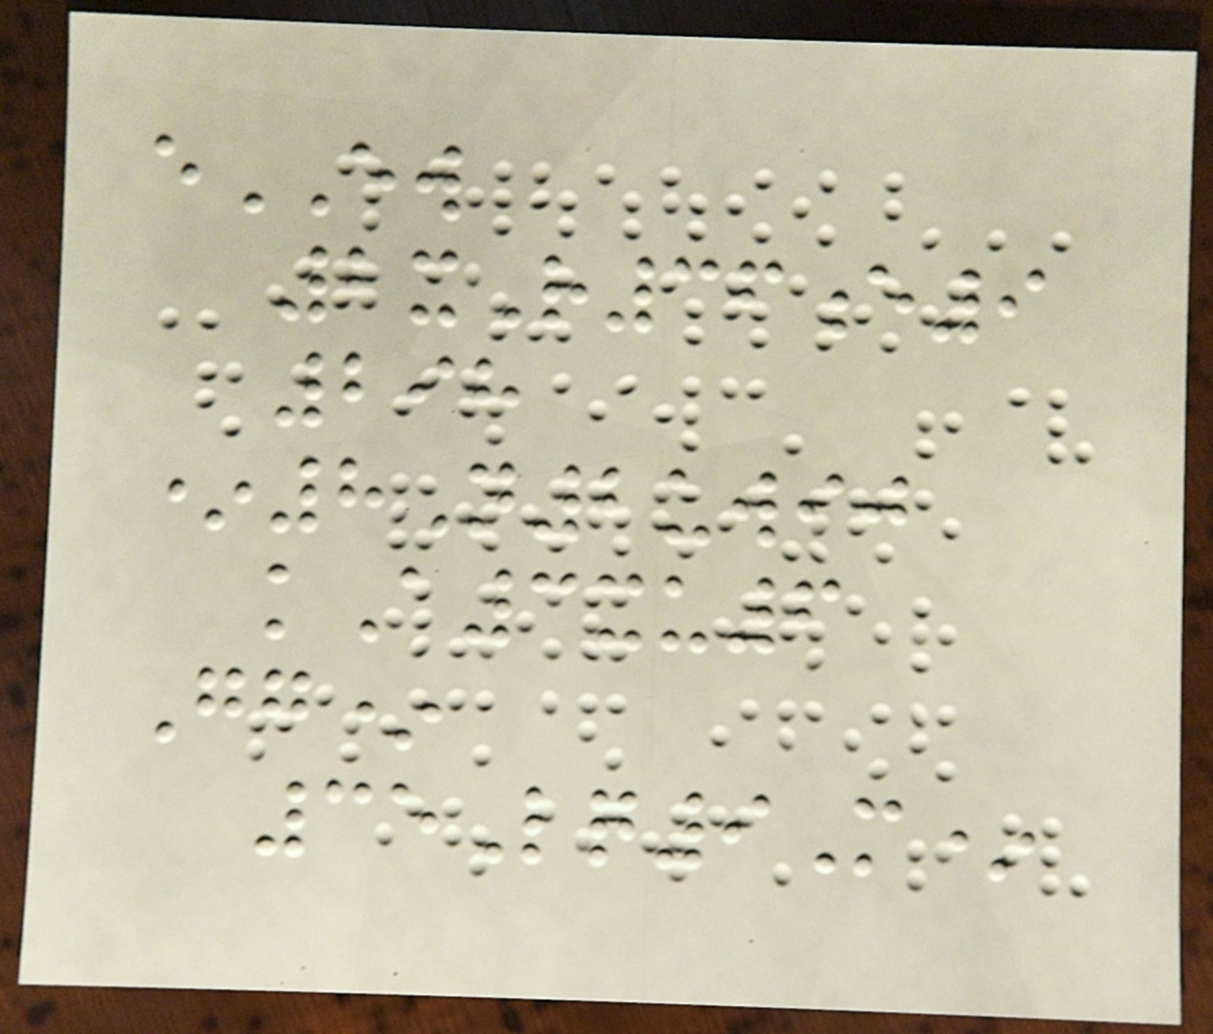eEW
2xR36e9
298
*8N2uwij
kA3xu6
Gg*
35Lq9M*
